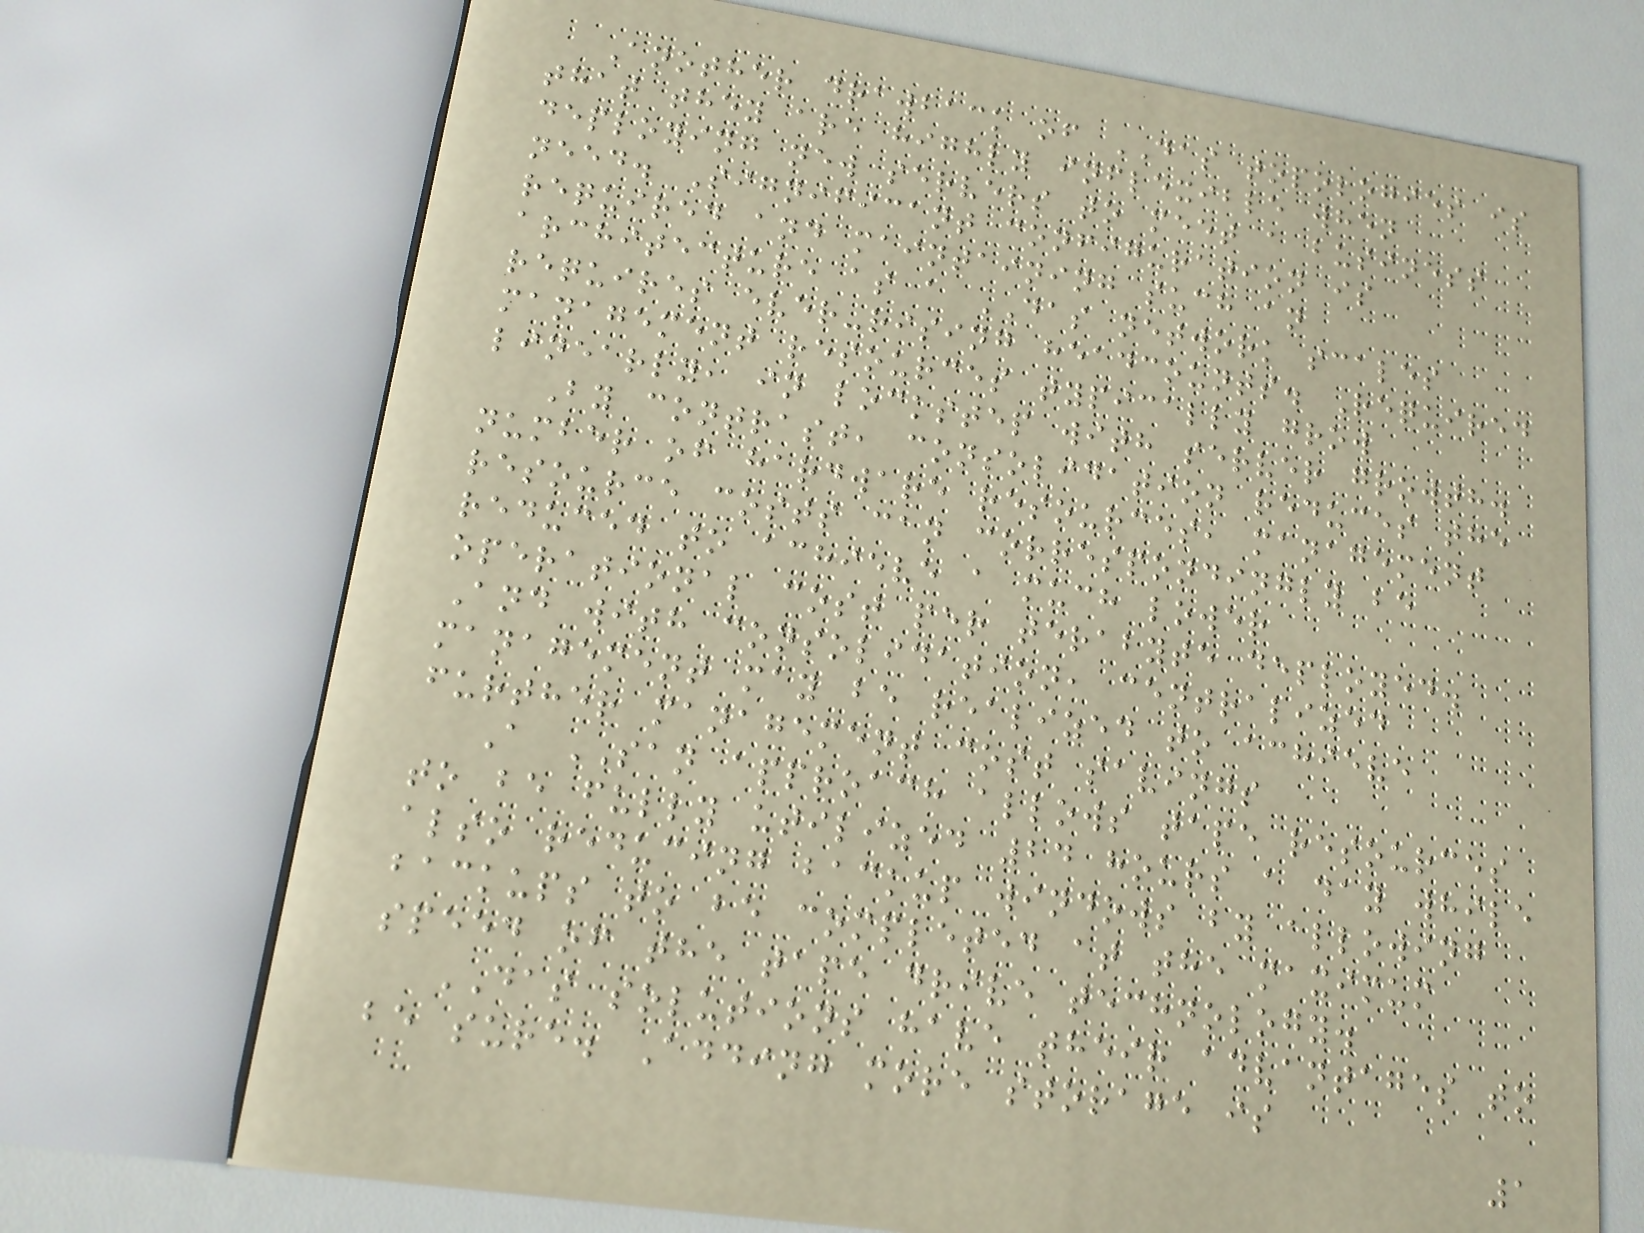Another drawback of DAS topologies is
that they are highly inflexible when
deploying new servers to meet a business
need. Significant configuration is
required and maintaining such an
architecture as a DAS network scales
requires ever-rising headcounts. Required
management resources typically grow
linearly, in lockstep with server growth.
By contrast, consolidation reduces the
number of hardware resources, management
resource costs can correspondingly be
reduced to achieve a much lower
operational cost per terabyte deployed.
And with consolidation, centralized
management may be realized to achieve
further management cost savings
A SAN approach allows tape resources
to be fully utilized 24 hours a day while
also reducing backup windows by allowing
backups to be completed at the maximum
speed of the tape drive technology.
DAS solutions have their advantages to
be sure. Adding more storage is
1
